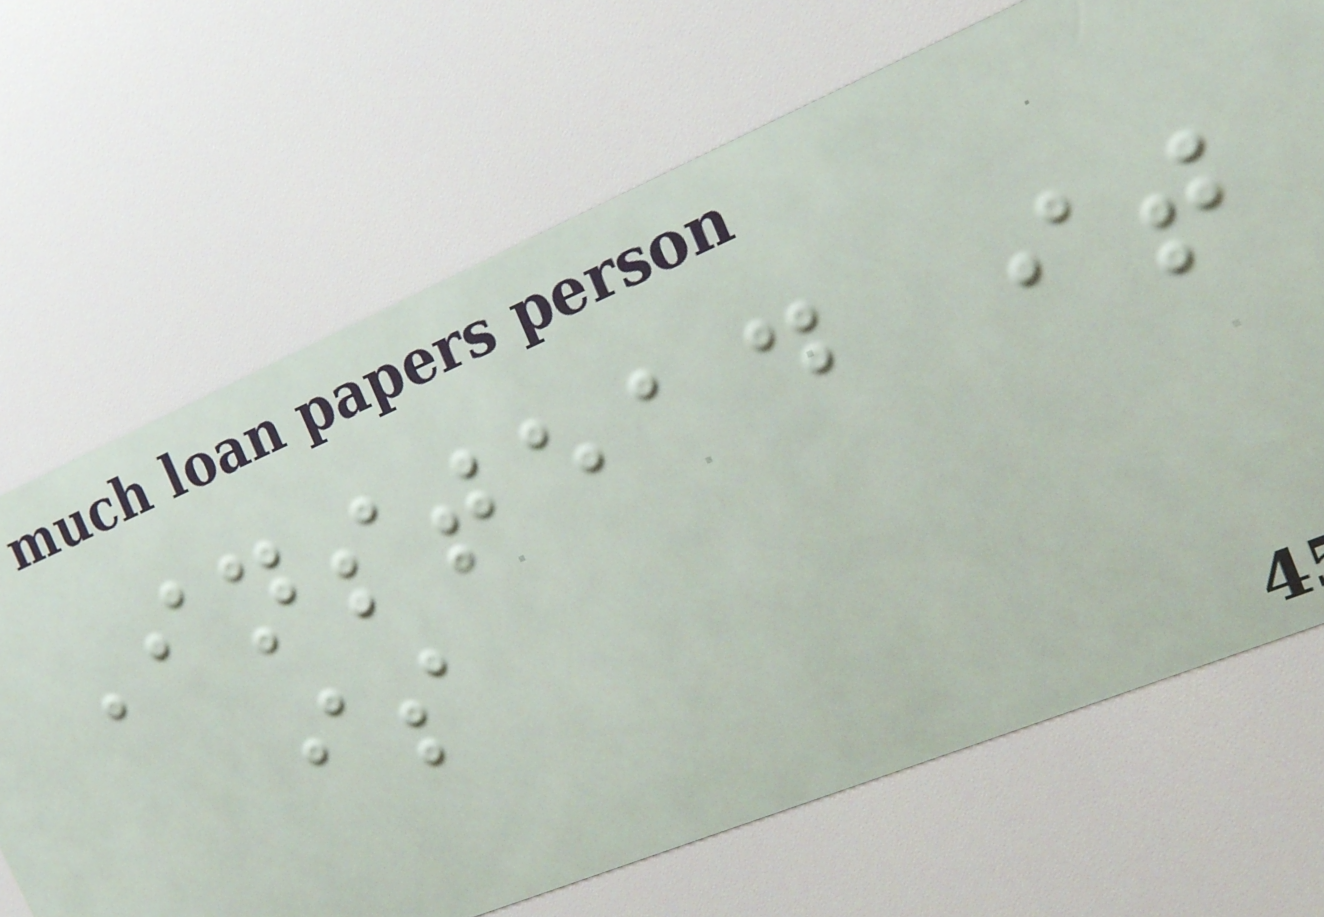Instead it
is
